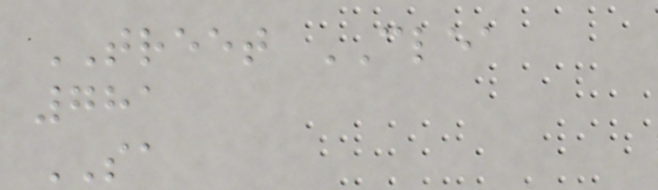TREET CLEA
781
SA
